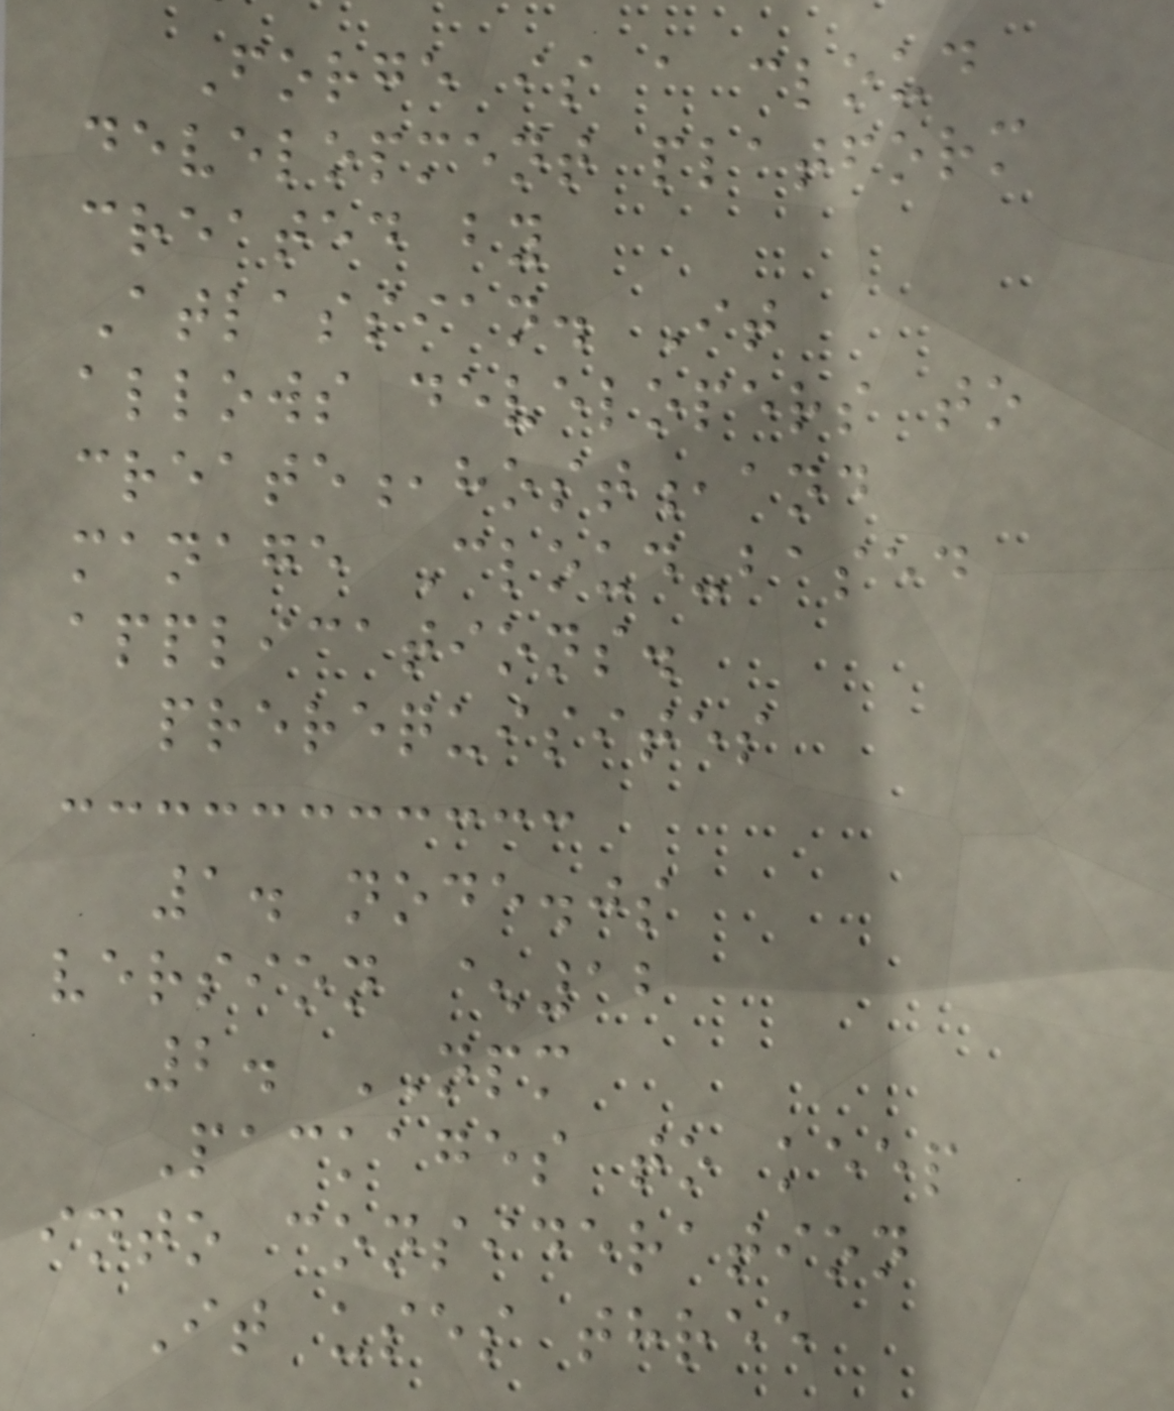Forge is a cloud
development platform
created by
Atlassian. It
allows developers to
create,host,and
manage Cloud-based
applications.
prerequisites
1. node.js
version ^12
2. NPM
Packages to keep
into consideration
It uses three
